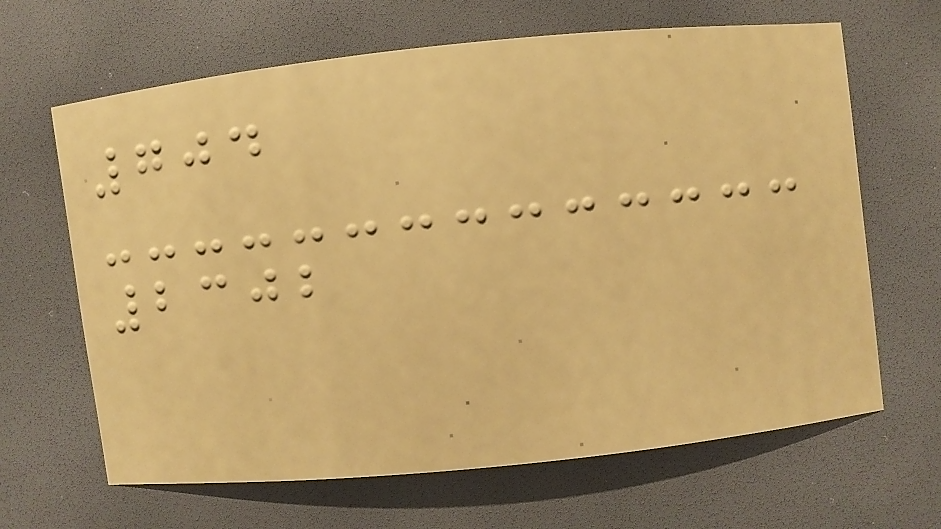704
2302
